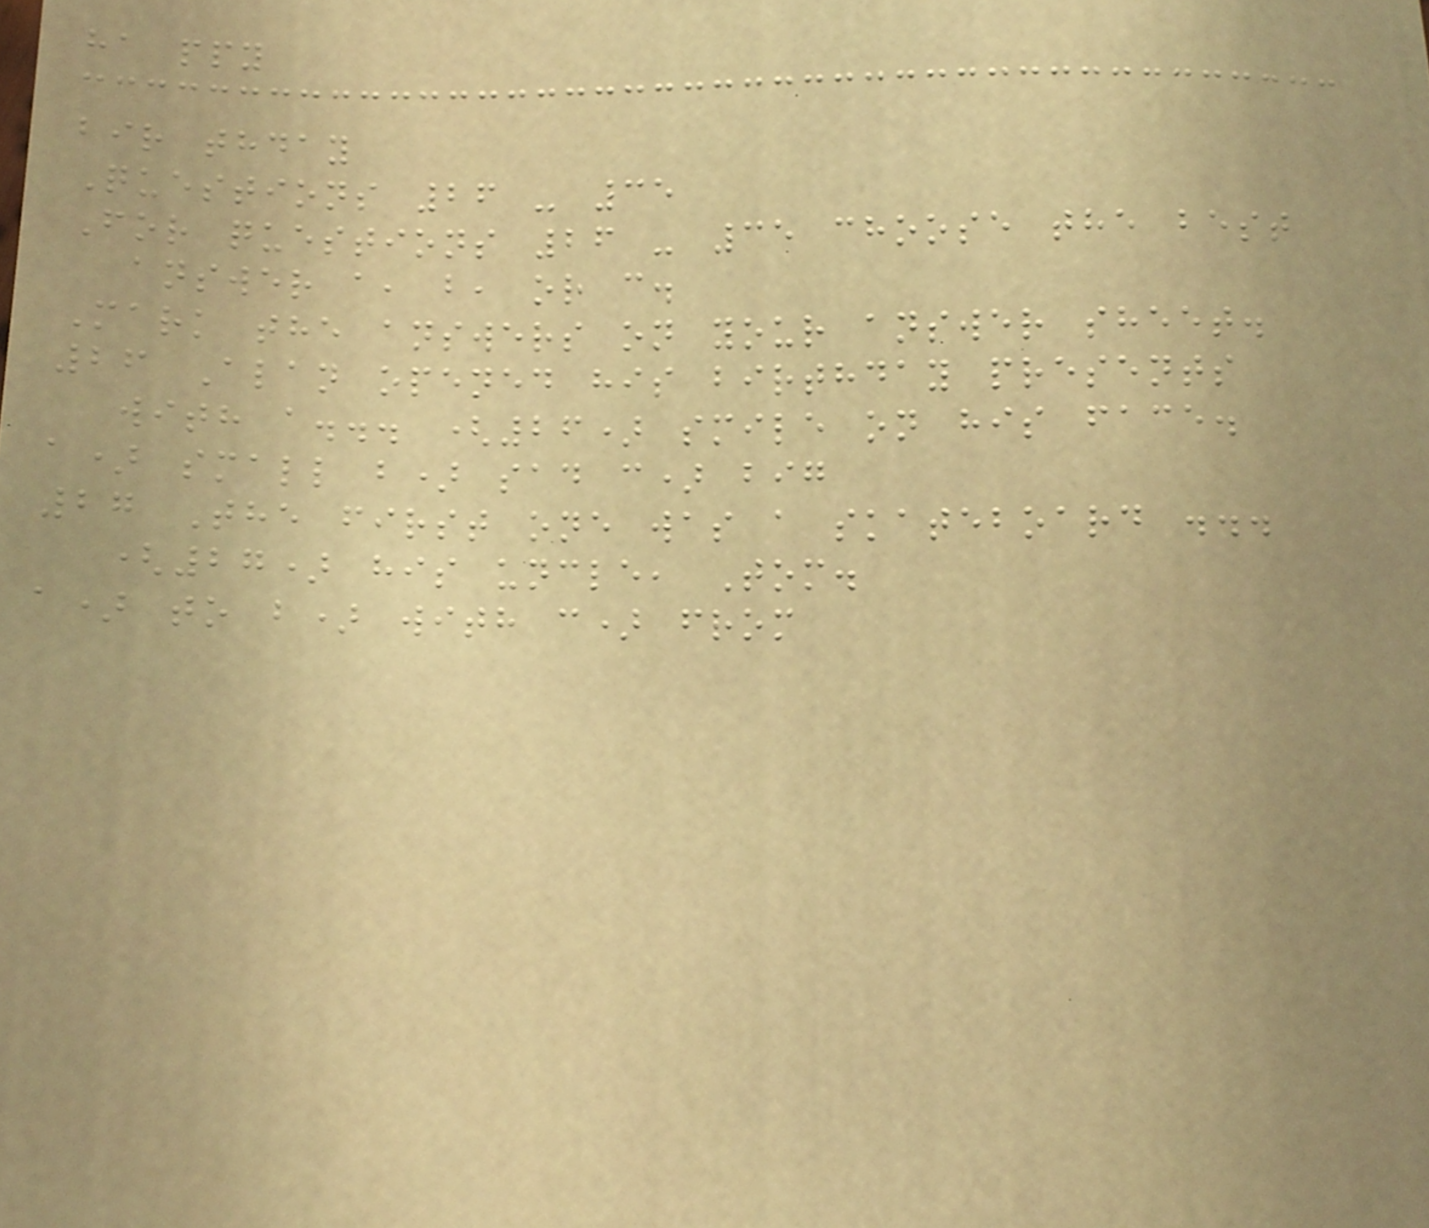ha ppy
bir thday
Questions 26 - 35
For questions 26 - 35 choose the best
answer a, b, or c.
Mark the answers on your answer sheet.
26 Alan opened his birthday presents
with a... (26) smile on his face.
a) small b) sad c) big
27 The first one was a skateboard ...
(27) his uncle, Tom.
a) to b) with c) from
